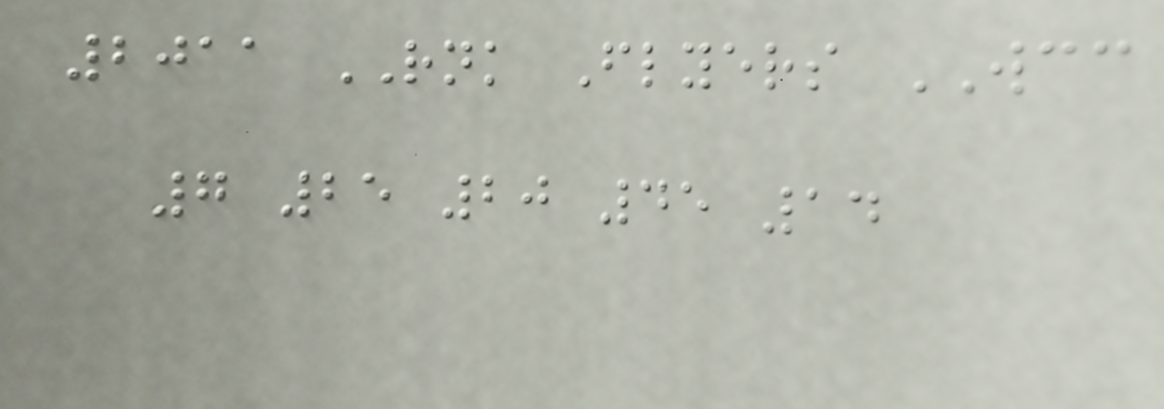2011 RNK Flyers WCC
7 25 20 45 14
